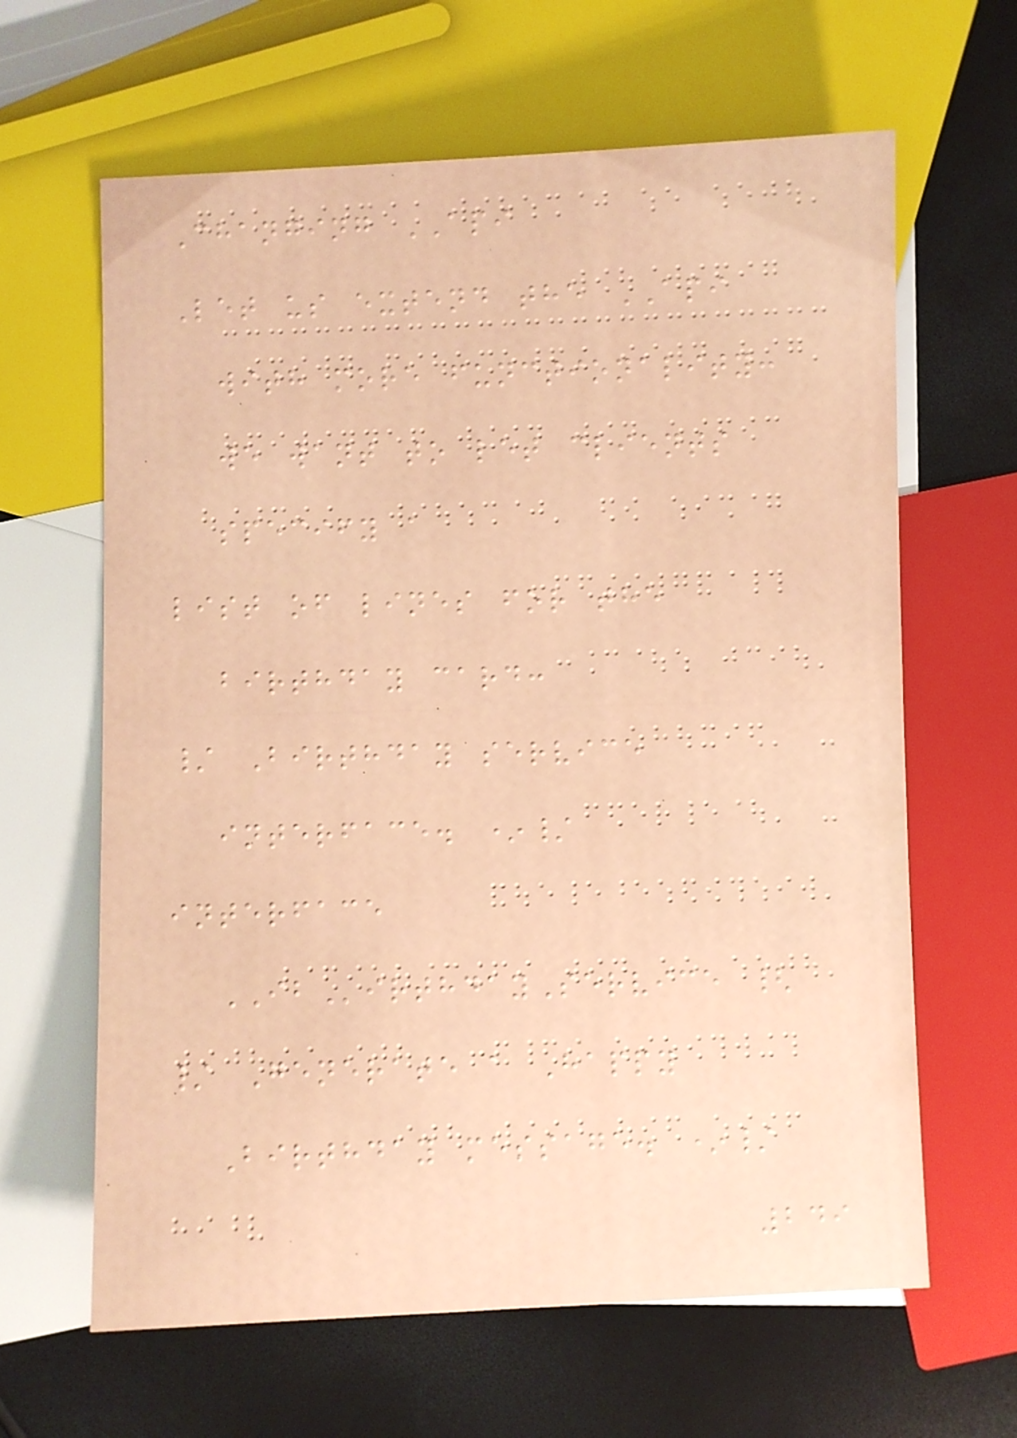Changing API
Let us extend the API
with more functionality:
we want to let clients
specify a
list of lines for the
birthday card:
/ Birthday service
interface. */
interface
IBirthdayService {
/ Generate a Happy
Birthday message. */
249
